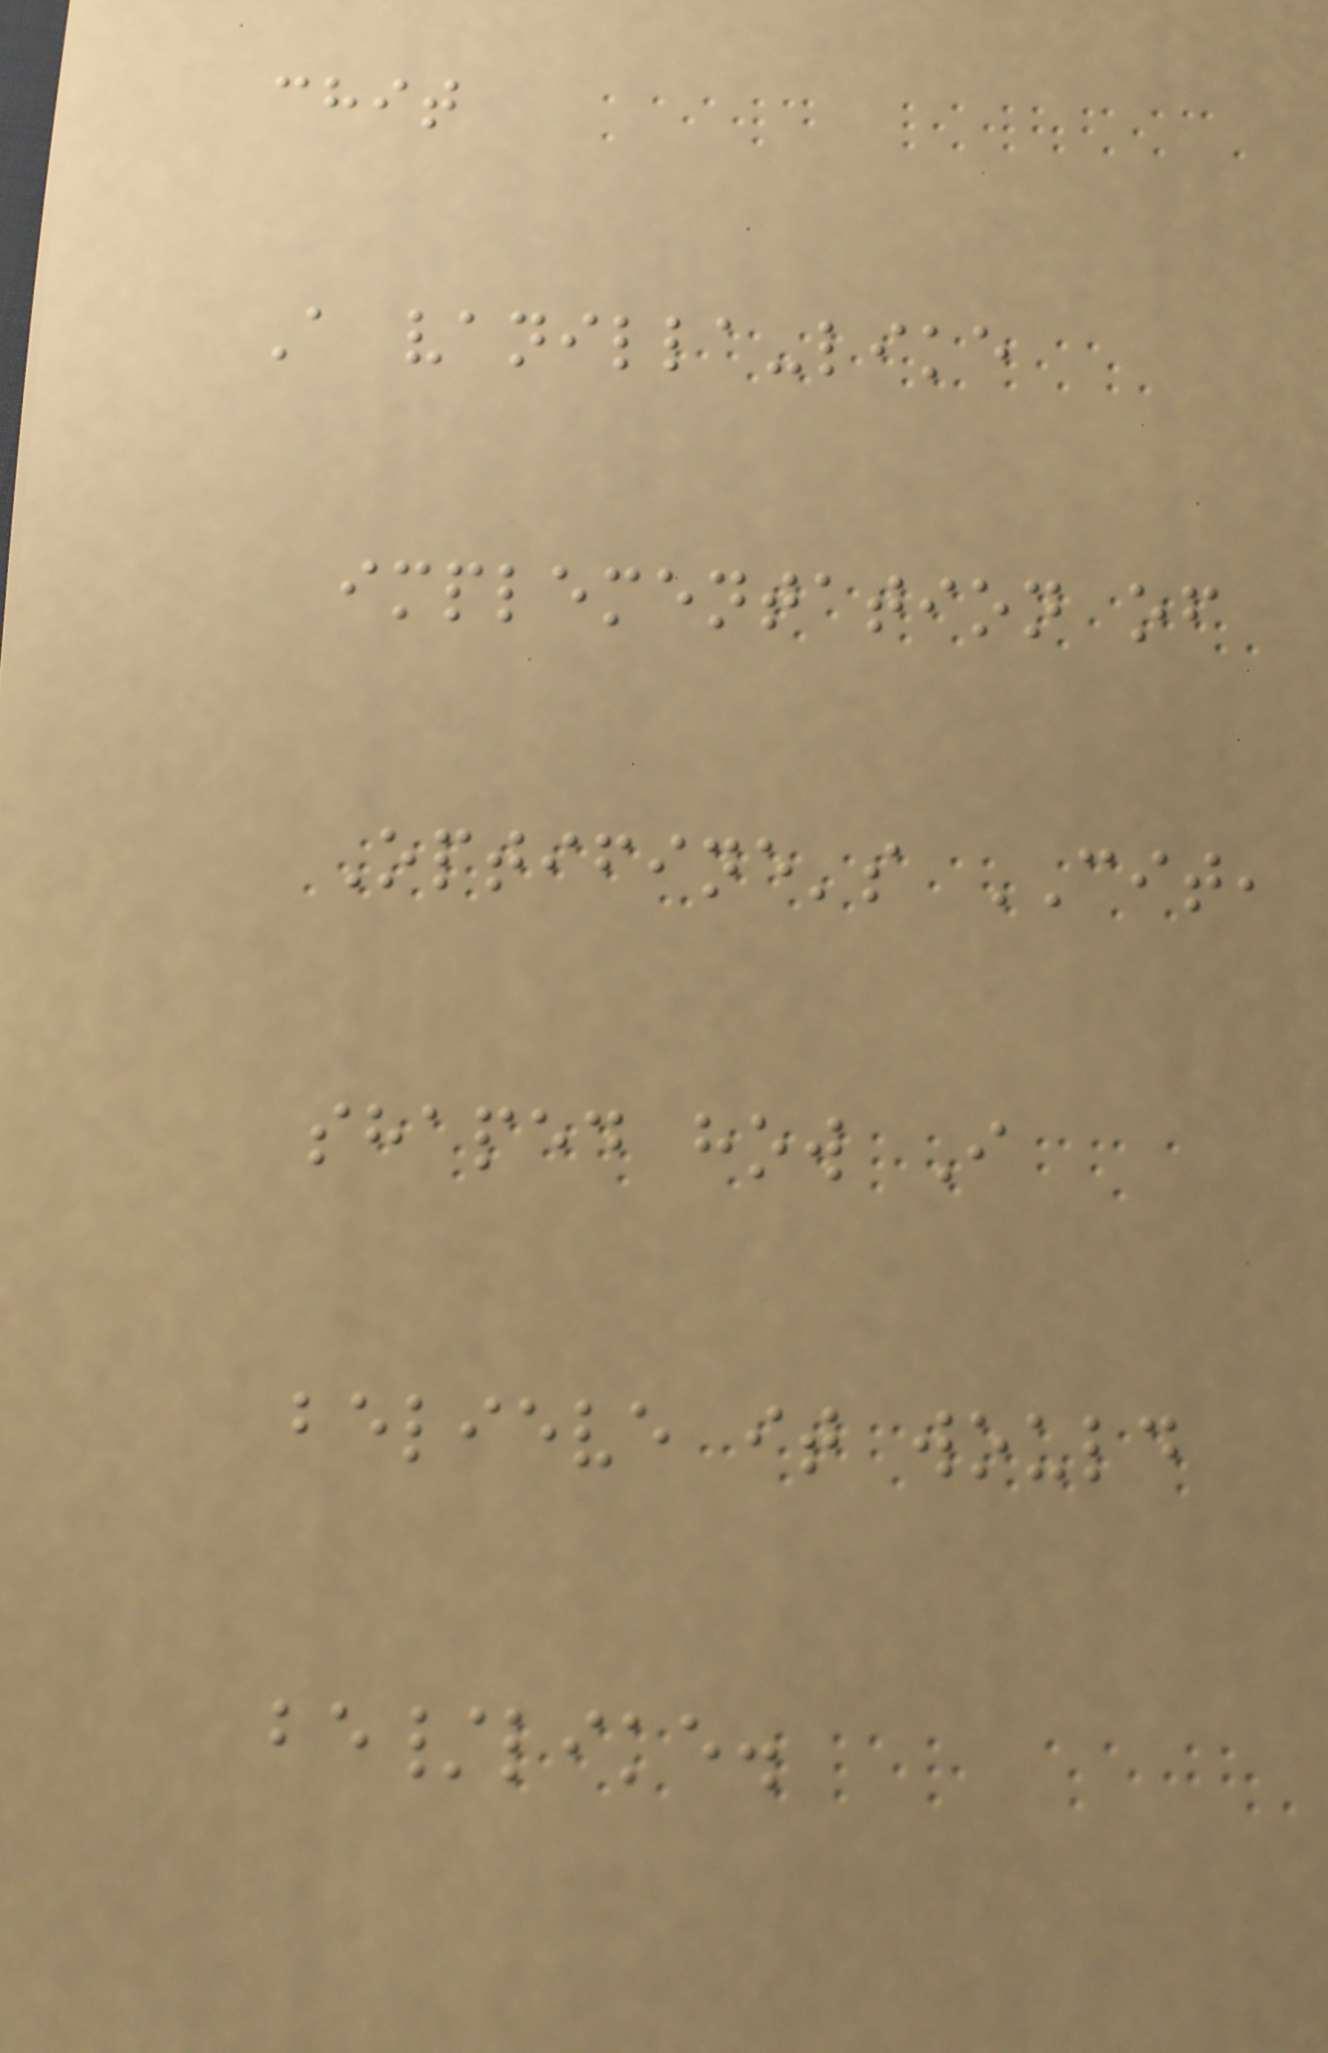chit
A vanilla-like
implementation of
Optifine's CIT,
shaped how I
believe it would
be/like.
